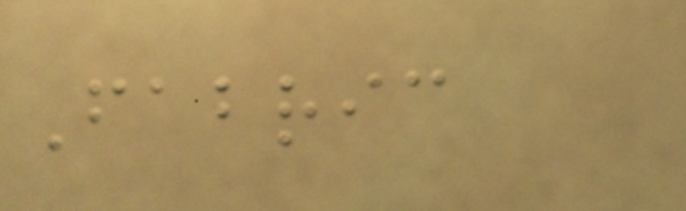Fabric
